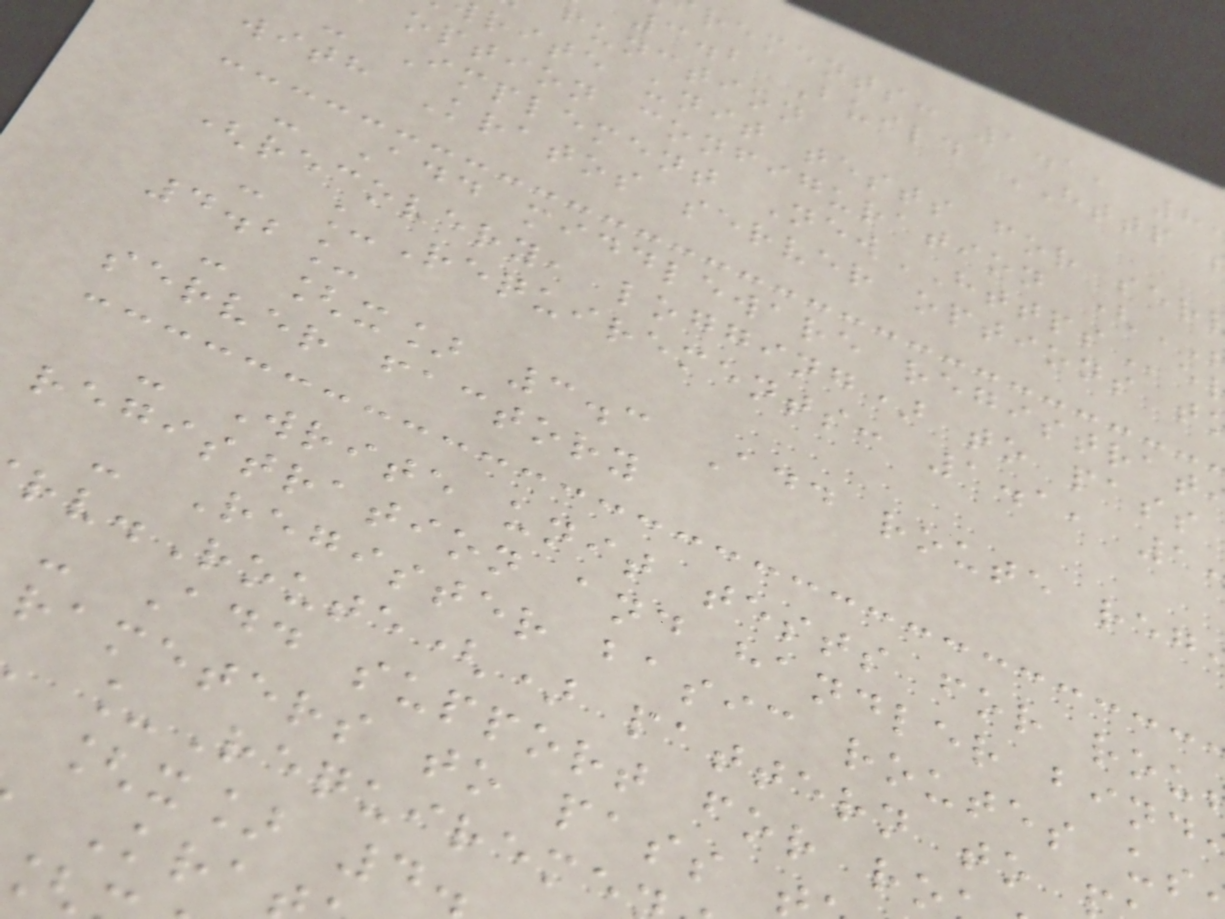rements: 1.1, 8
3.2 Build HTTP
function
rite unit tests for ser
option configuration (
- Implement NewHTTPSe
with Kratos server options t
- Add middleware registrat
(recovery, logging) to pass
- _Requirements: 1.1, 1
4.2_
- [x] 3.3 Add route reg
server factory
- Write unit tests for rou
registration and handler bind
- Register basic routes us
rv.Route() pattern to
- Add support for ro
rameters to pass
_Requireme
